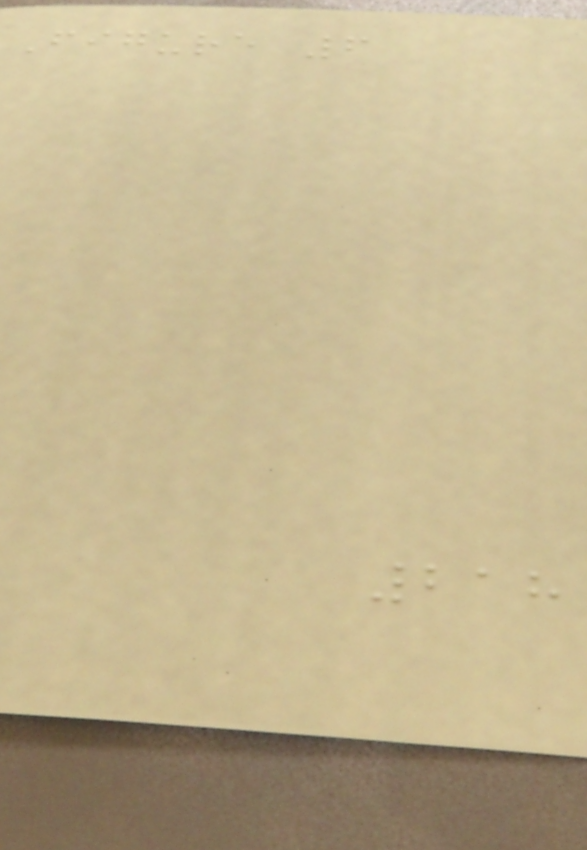Figure 6
218
